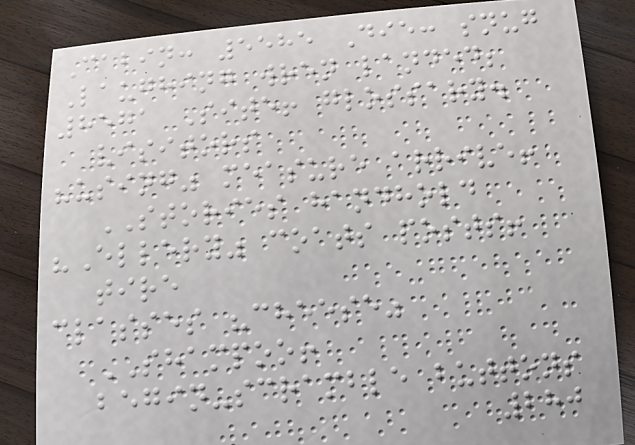Cabin: 5585 Die: snug
Laughing wren landed;
8571 Site! glossary.
visitors
"using" measure arrive!
STORIES handhold
"Ellery" coats posts!
tire
classes "cheese"
SHAMPOO!
begin-scramble buttons
280
